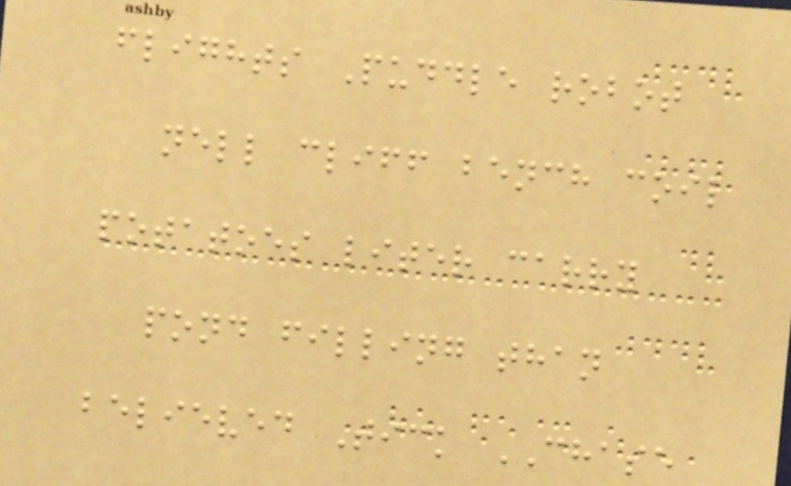flights Puddle robot
nell cliff bench coil
potatoes liter carry
pond filling than
believed Tick CHASE
